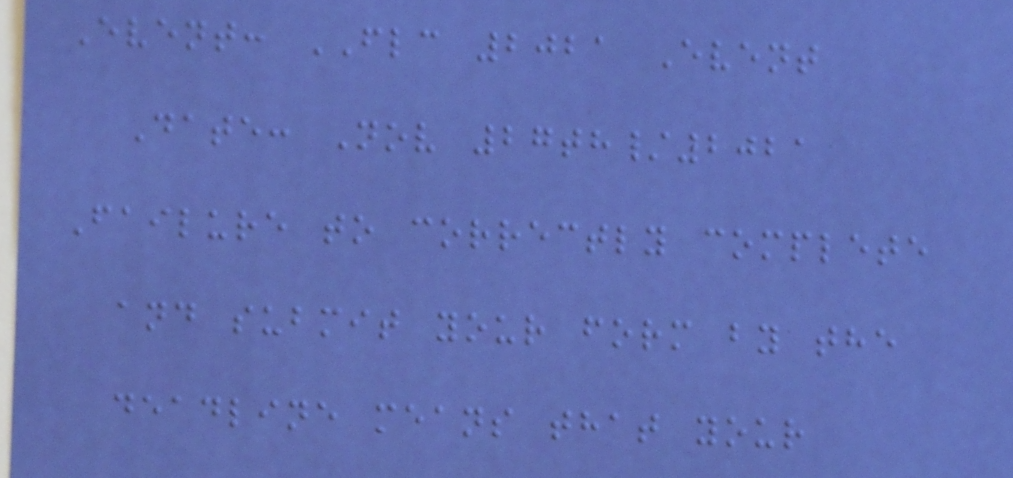Event: FLC 2021 Event
Date: Nov 27th/2021
Failure to correctly complete
and submit your form by the
deadline means that your
